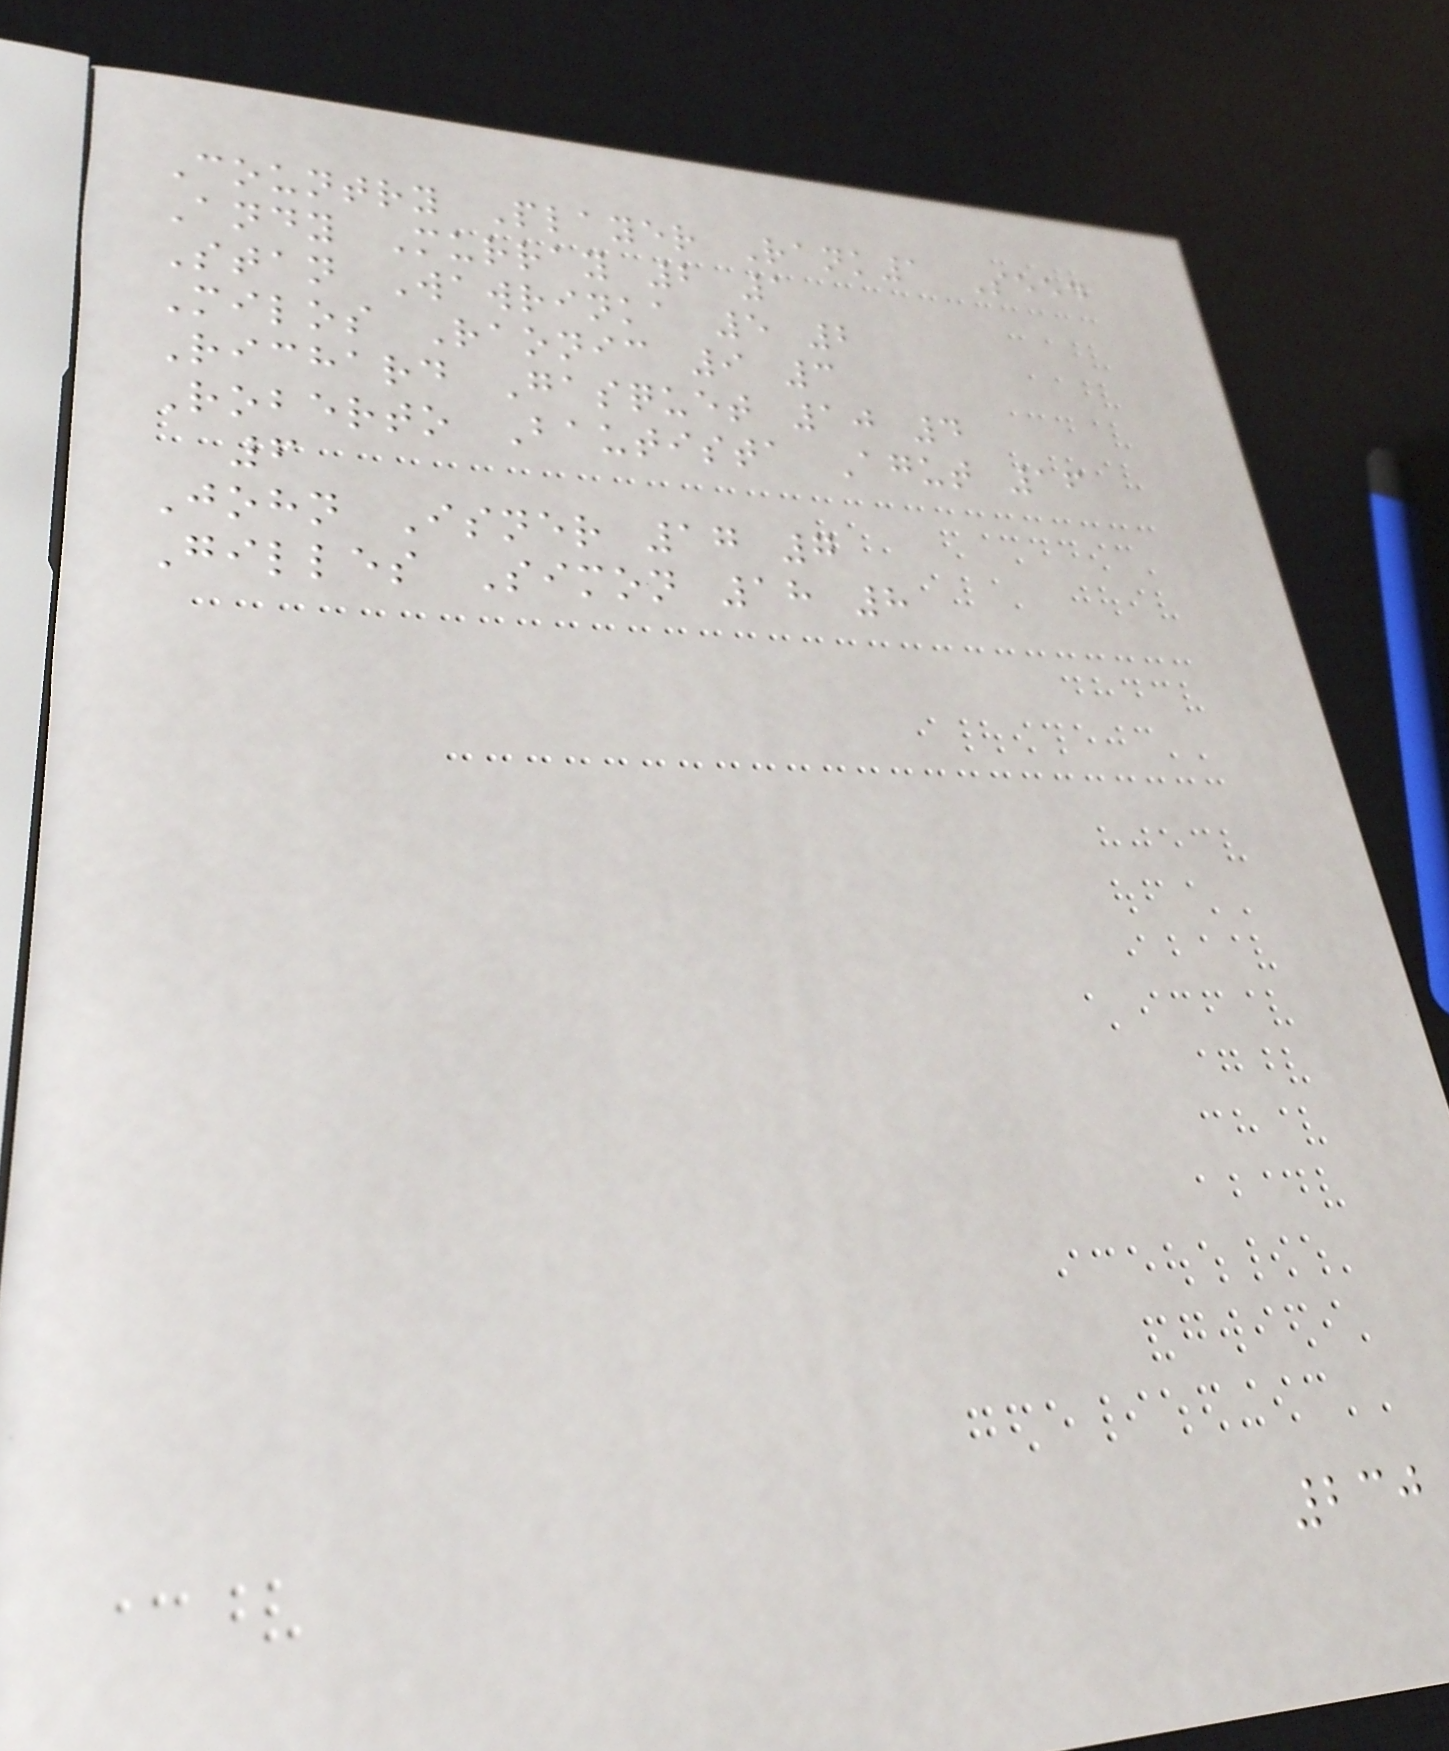Country Player Rank1 Seed
Andy Murray 2 1
Stan Wawrinka 5 2
Milos Raonic 9 3
Richard Gasquet 10 4
Roberto Bautista Agut 16
6
John Isner 17 7
Gilles Simon 18 8
230
